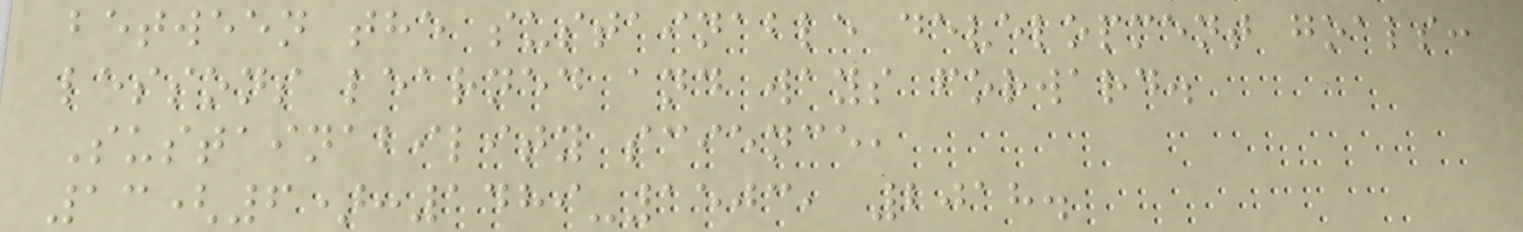between the sustainable development goals:
lessons learned and ways forward.
Sustainability science,
13(6):1489-1503, 2018.
